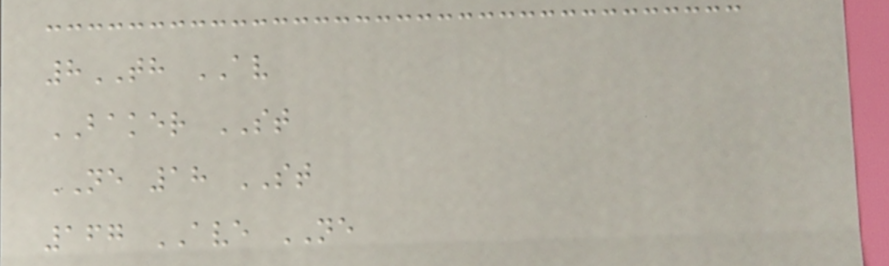8TH AV
BAKER ST
NE 18 ST
167 AVE NE
